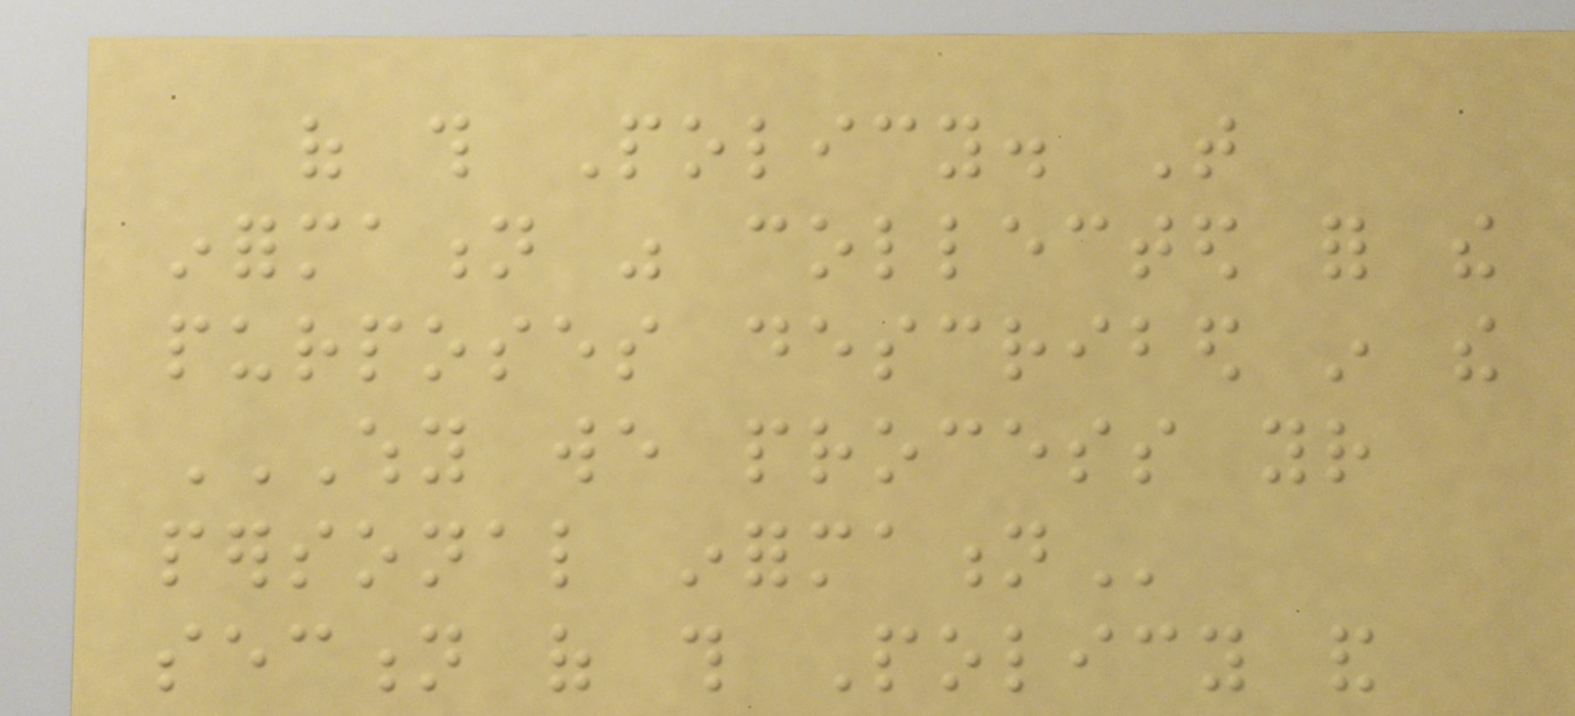of this Policy. That
information was collected for the
purposes described in the
WHY WE PROCESS YOUR
PERSONAL INFORMATION
section of this Policy and
